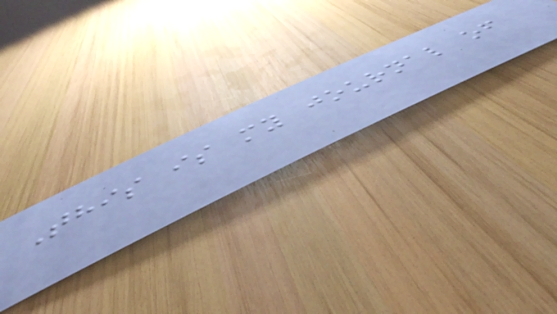This is my journal of
